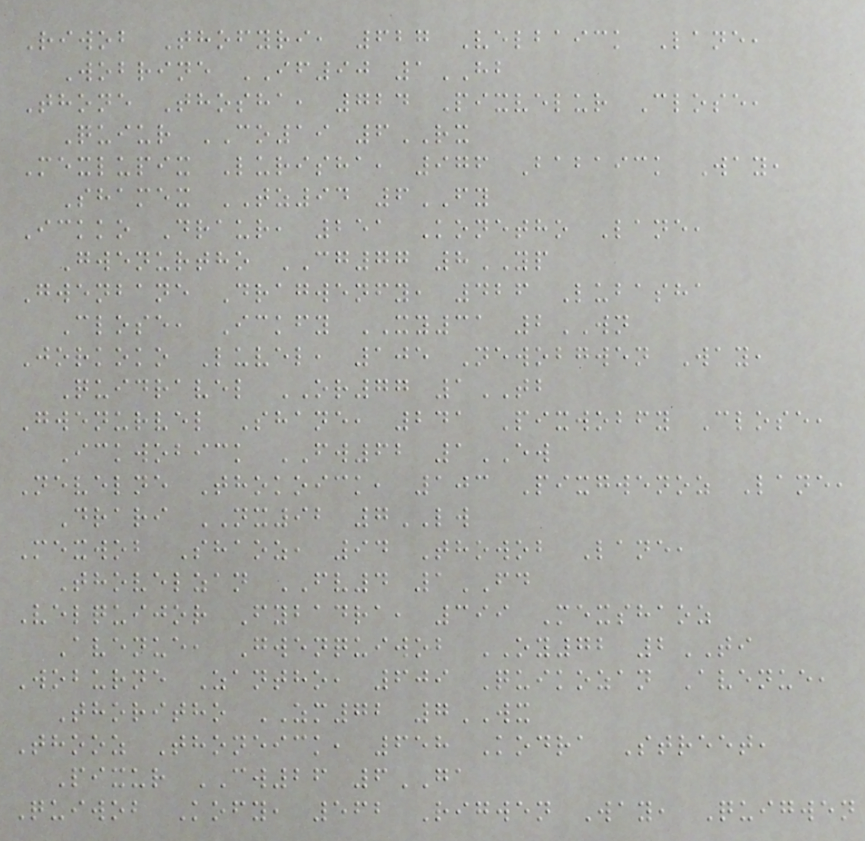Riwob Thofyri, 627 Velbaick Lane,
Wobrine IF90 1HB
Thone Thosha, 724 Pixvelur Close,
Quiur CO19 6RX
Mexlupix Lurisha, 976 Babaick Way,
Shamex TZ94 6FY
Ickko Draur, 251 Konetho Lane,
Gwenurtho CG77 8YP
Gwenbane Dragwenfy, 426 Lubasha
Close, Ickfy XY31 2WN
Jorkoko Luvel, 105 Newobgwen Way,
Quidravel OR77 1TB
Gwenurvel Shane, 241 Pixwobfy Close,
Ickwobick FW62 1EW
Nevelne Thokoick, 103 Pixgwenoz Lane,
Drari NX92 7LW
Mexwob Shaoz, 94 Thowob Lane,
Thovelzan FV4 1FD
Velquijor Fybadra, 399 Mexshaoz
Avenue, Gwenquiwob OY72 2TI
Woburne Zantho, 609 Quikozan Avenue,
Thoritho ZM72 7WX
Thooz Thoneick, 658 Kodra Street,
Pixur CW26 6GA
Quiwob Kofy, 562 Rigwen Way, Quigwen
